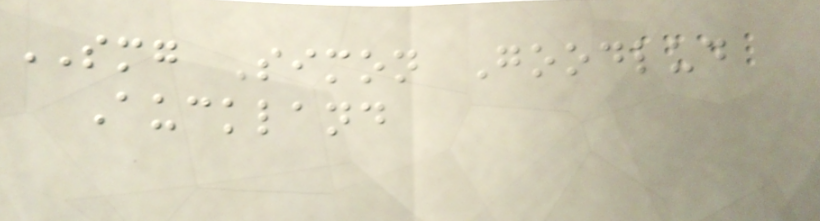SMG Simon Goodlud
Auckland
